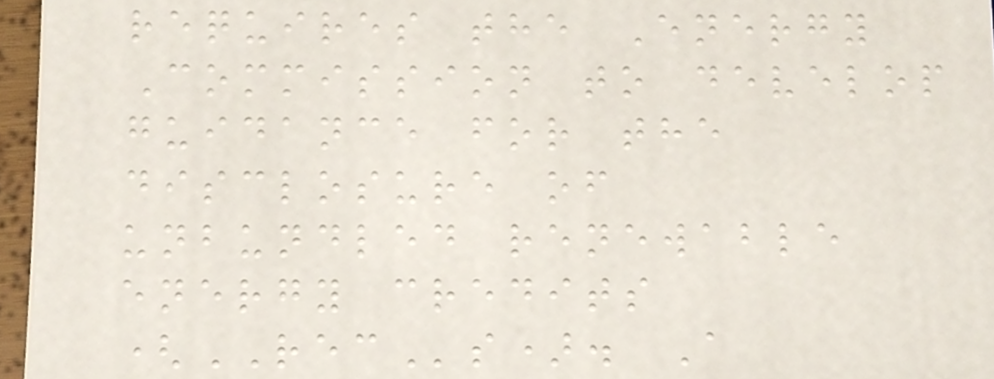requires the Energy
Commission to develop
guidance for the
disclosure of
unbundled renewable
energy credits
(RECs). A
